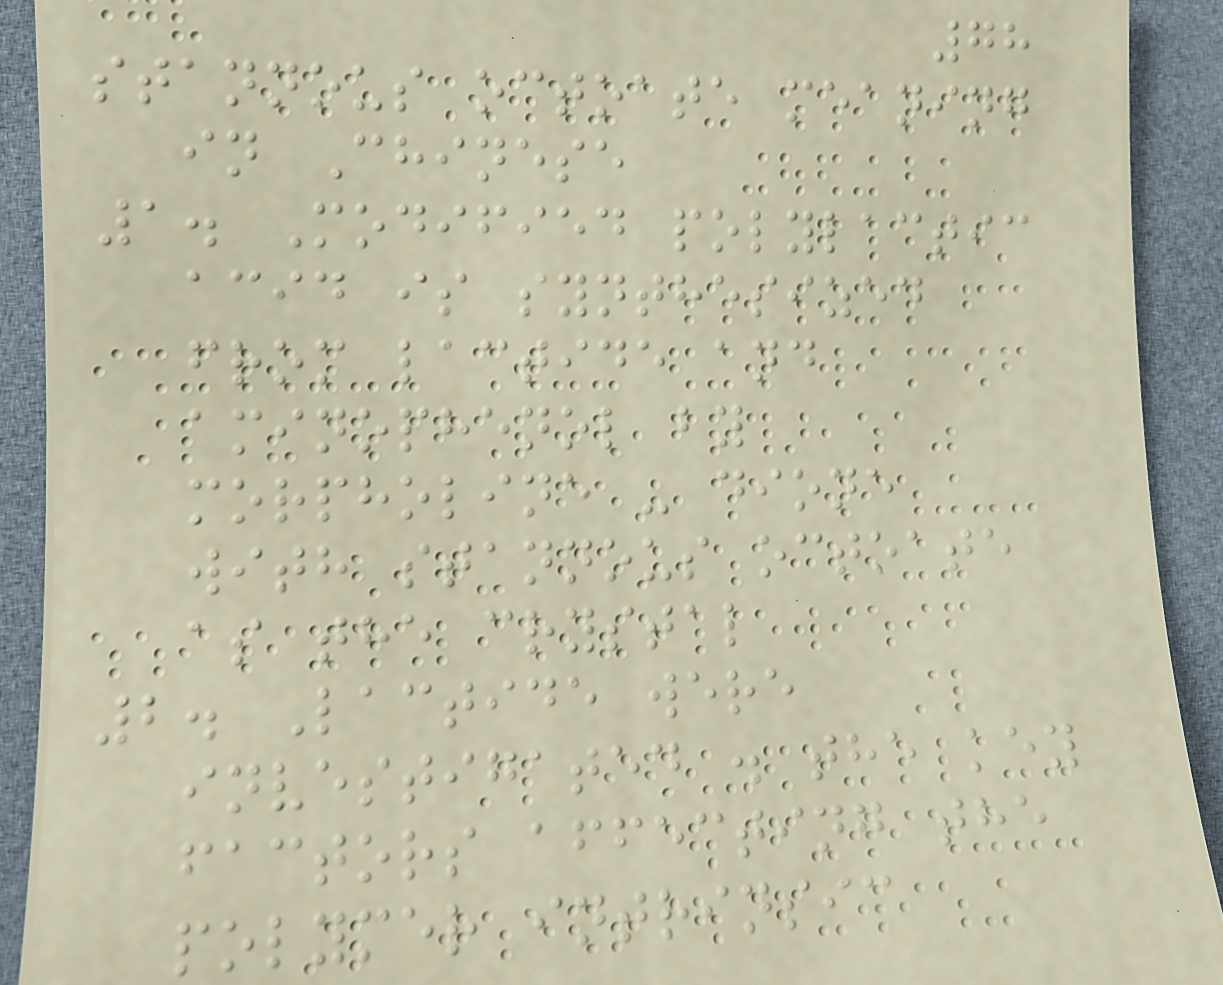78
stannous octoate meaning
in Chinese
1. Modified polylactic
acid is synthesized
from lactide and
aminophenol by
morpholine - dione
with stannous octoate
as the crystal
2. Lactide were
investigated . the key
factors affecting the
polymer intrinsic
